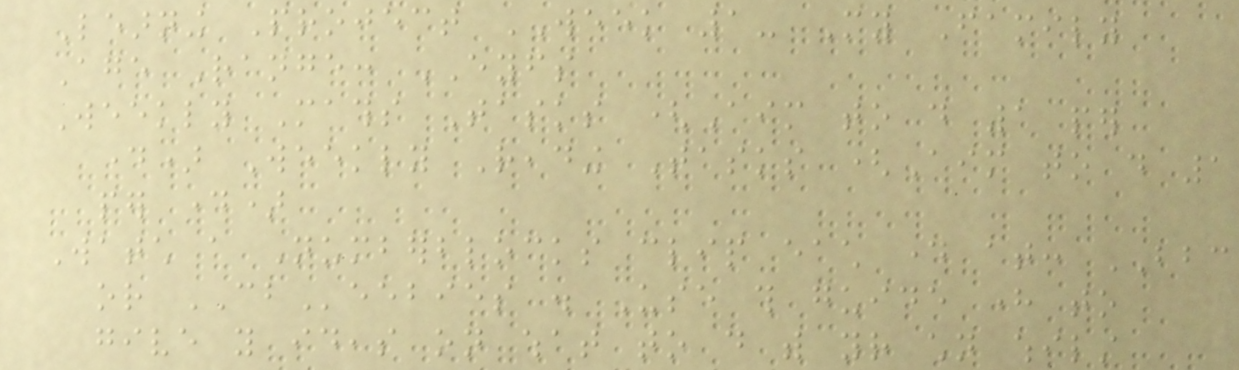Learning Project WEEK 1- My Family
Age Range: EYFS
Weekly Maths Tasks (Aim to do 1 per
day) Weekly Reading Tasks (Aim to do 1
per day)
Watch a Numberblocks clip each day at: BBC
or CBeebies . Use this guide here to
give you ideas on what to do with your children whilst
